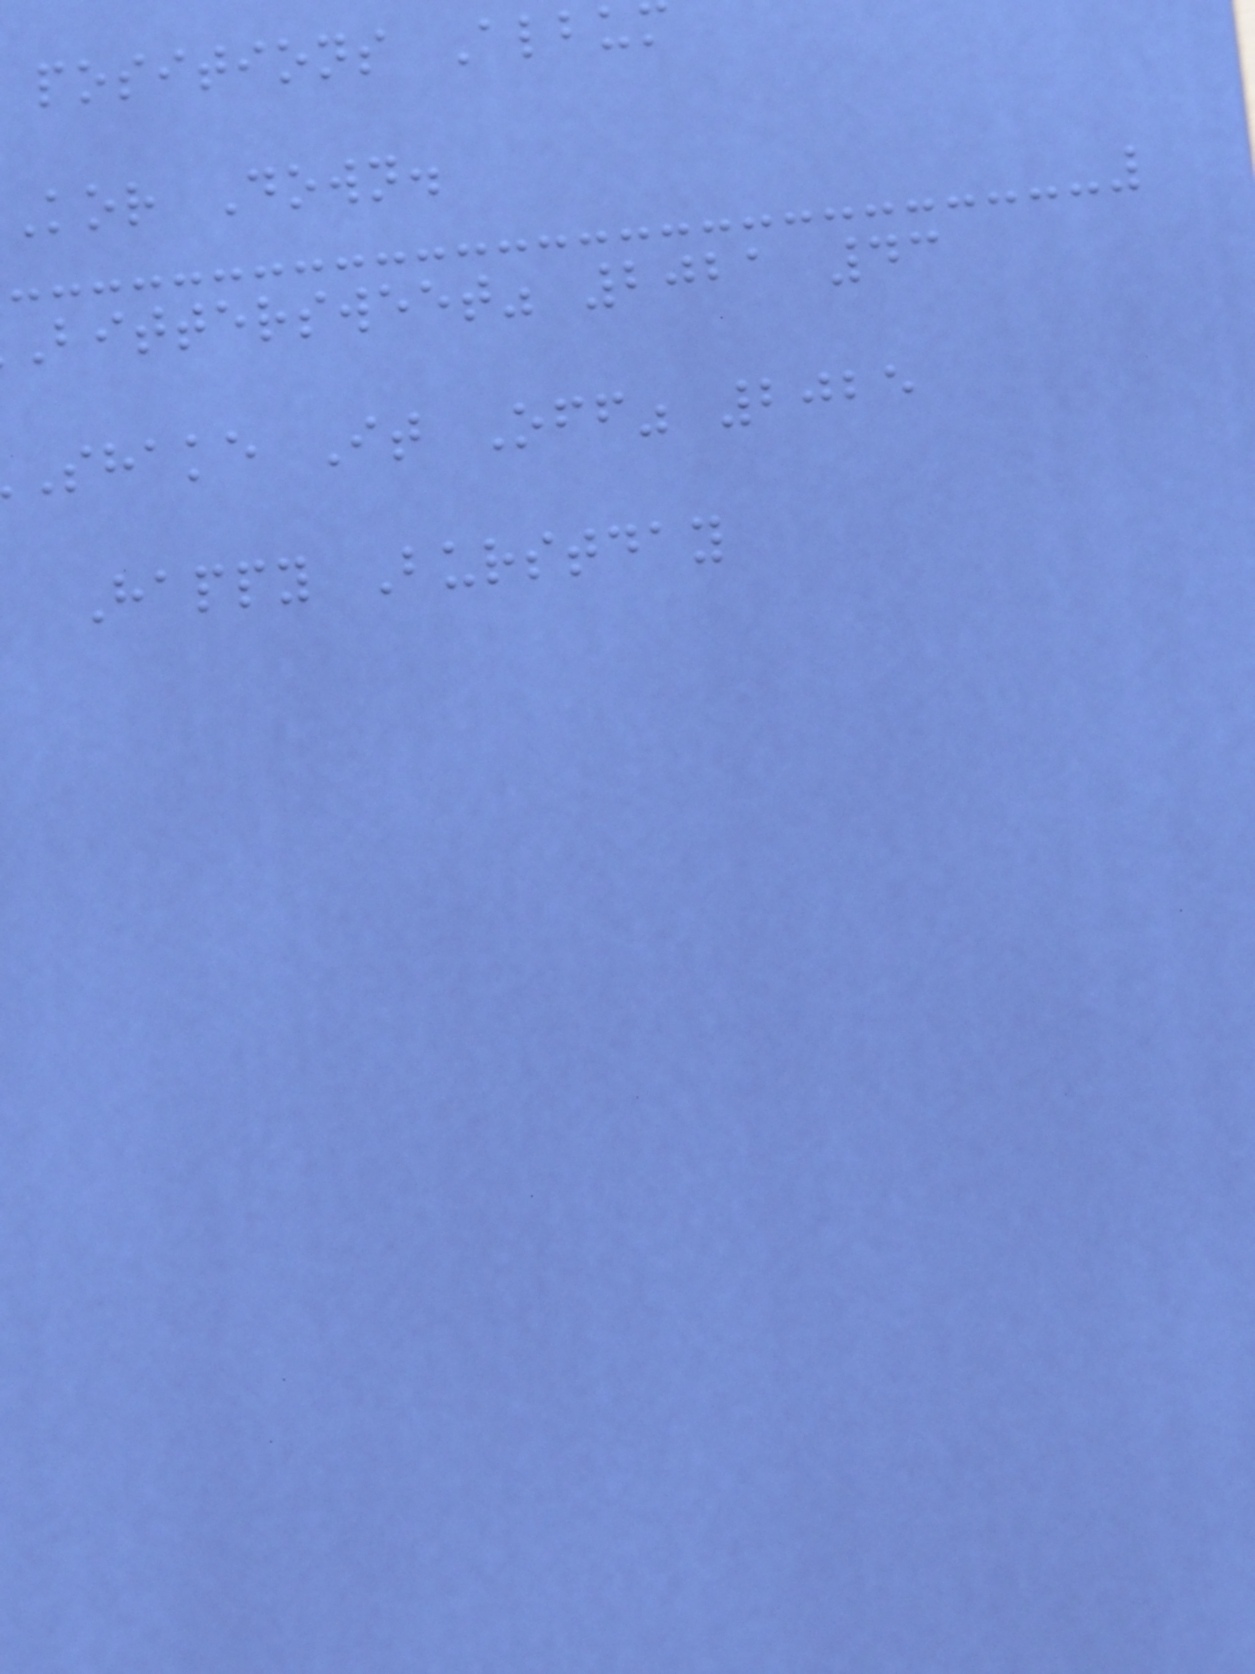positions Albu
kor Down.
Bittersweet" 2021 43
Shake It Off" 2025
Happy Burstday
